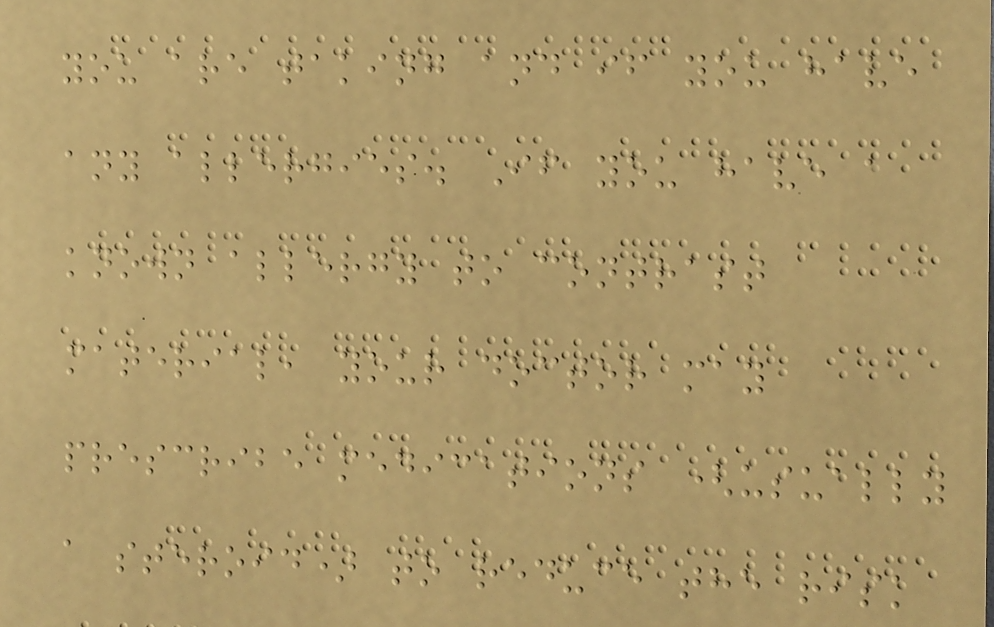you are taking and if you have
any allergies. If you have a
known allergy to contrast
material, your doctor may
prescribe medications (usually
a steroid) to reduce the risk
